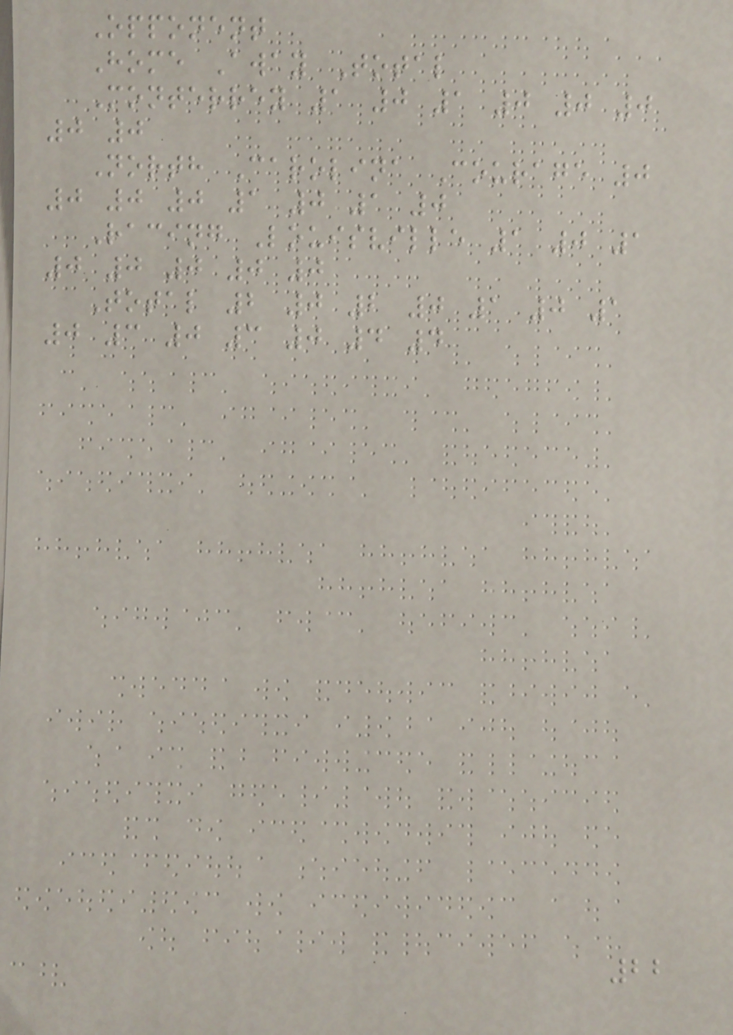Opponent
Home Away Total
Monterrey 1 0 1 0 0 0
0 0
North Carolina Courage 0
0 0 0 1 0 1 0
Racing Louisville 1 0 1
0 0 0 0 0
Total 2 0 2 0 1 0 1
0 3 0 3 0 4 4
22
